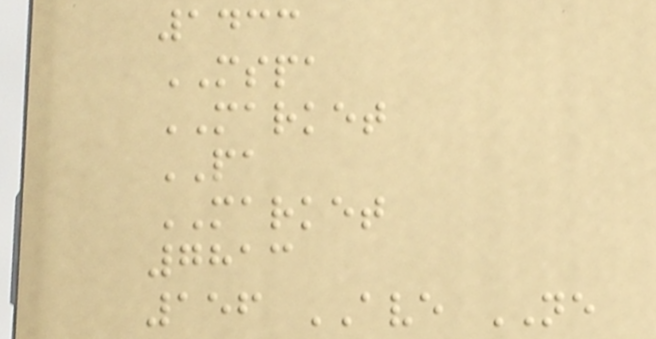1433
MSPA
MARKET
PA
MARKET
7813
156 AVE NE
